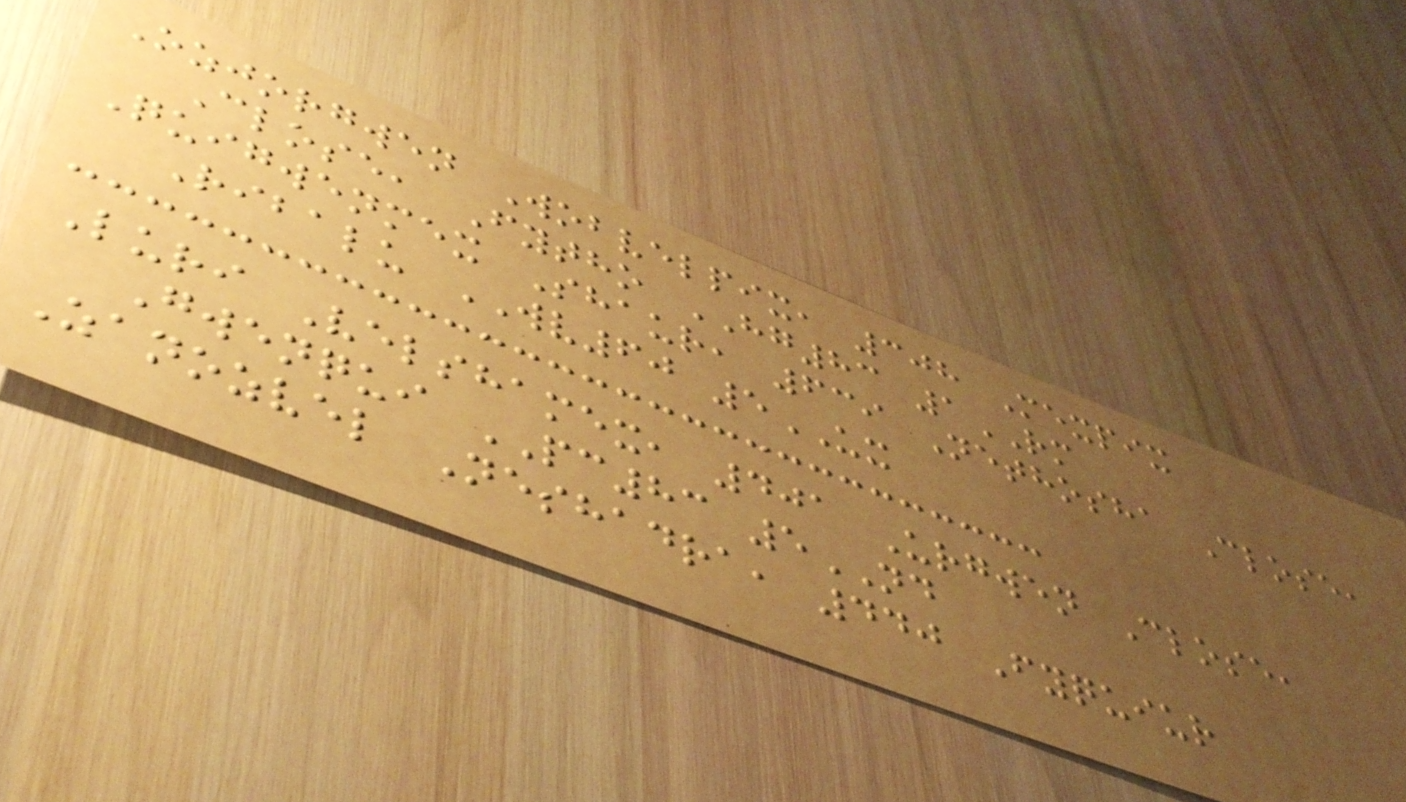Ozjorgwen Wobvelpix, 308 Mexpix
Close, Fytho HG83 1RM
Quigwenmex Shaur, 639 Nethosha Close,
Ribalu WV60 5UX
Luri Velshamex, 401 Urgwen Close,
Gwenqui PC83 5ND
Zanozvel Neshadra, 440 Fyquiur
